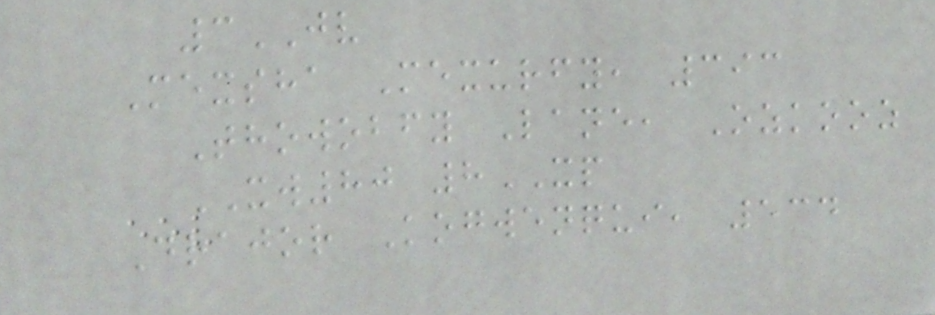3JV
Mexsha Mexurfy, 393
Thowobfy Lane, Ozkooz
XW80 8XP
Drajor Kogwenqui, 534
